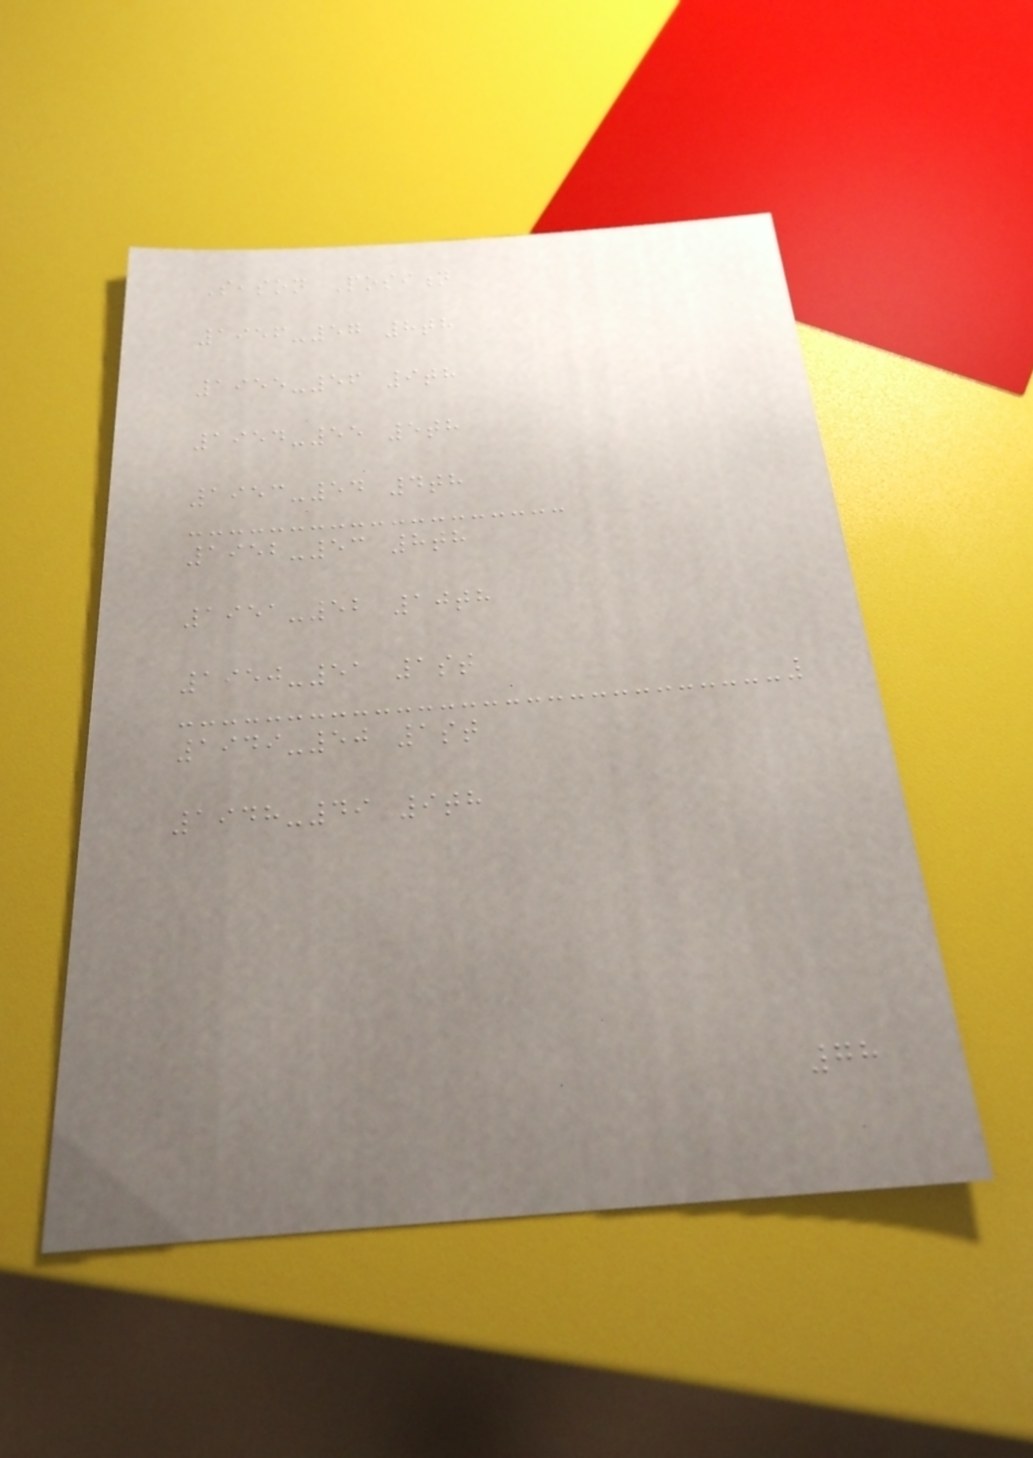Season Position
1956-57 8th
1955-56 9th
1954-55 5th
1953-54 4th
1952-53 8th
1951-52 10th
1950-51 1st
1949-50 1st
1948-49 9th
78
